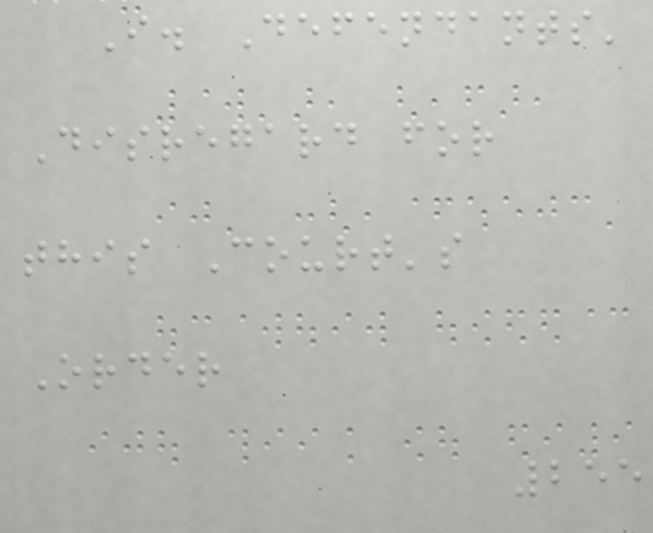I. Defendants'
Disregard for
this Court's
Order
255
